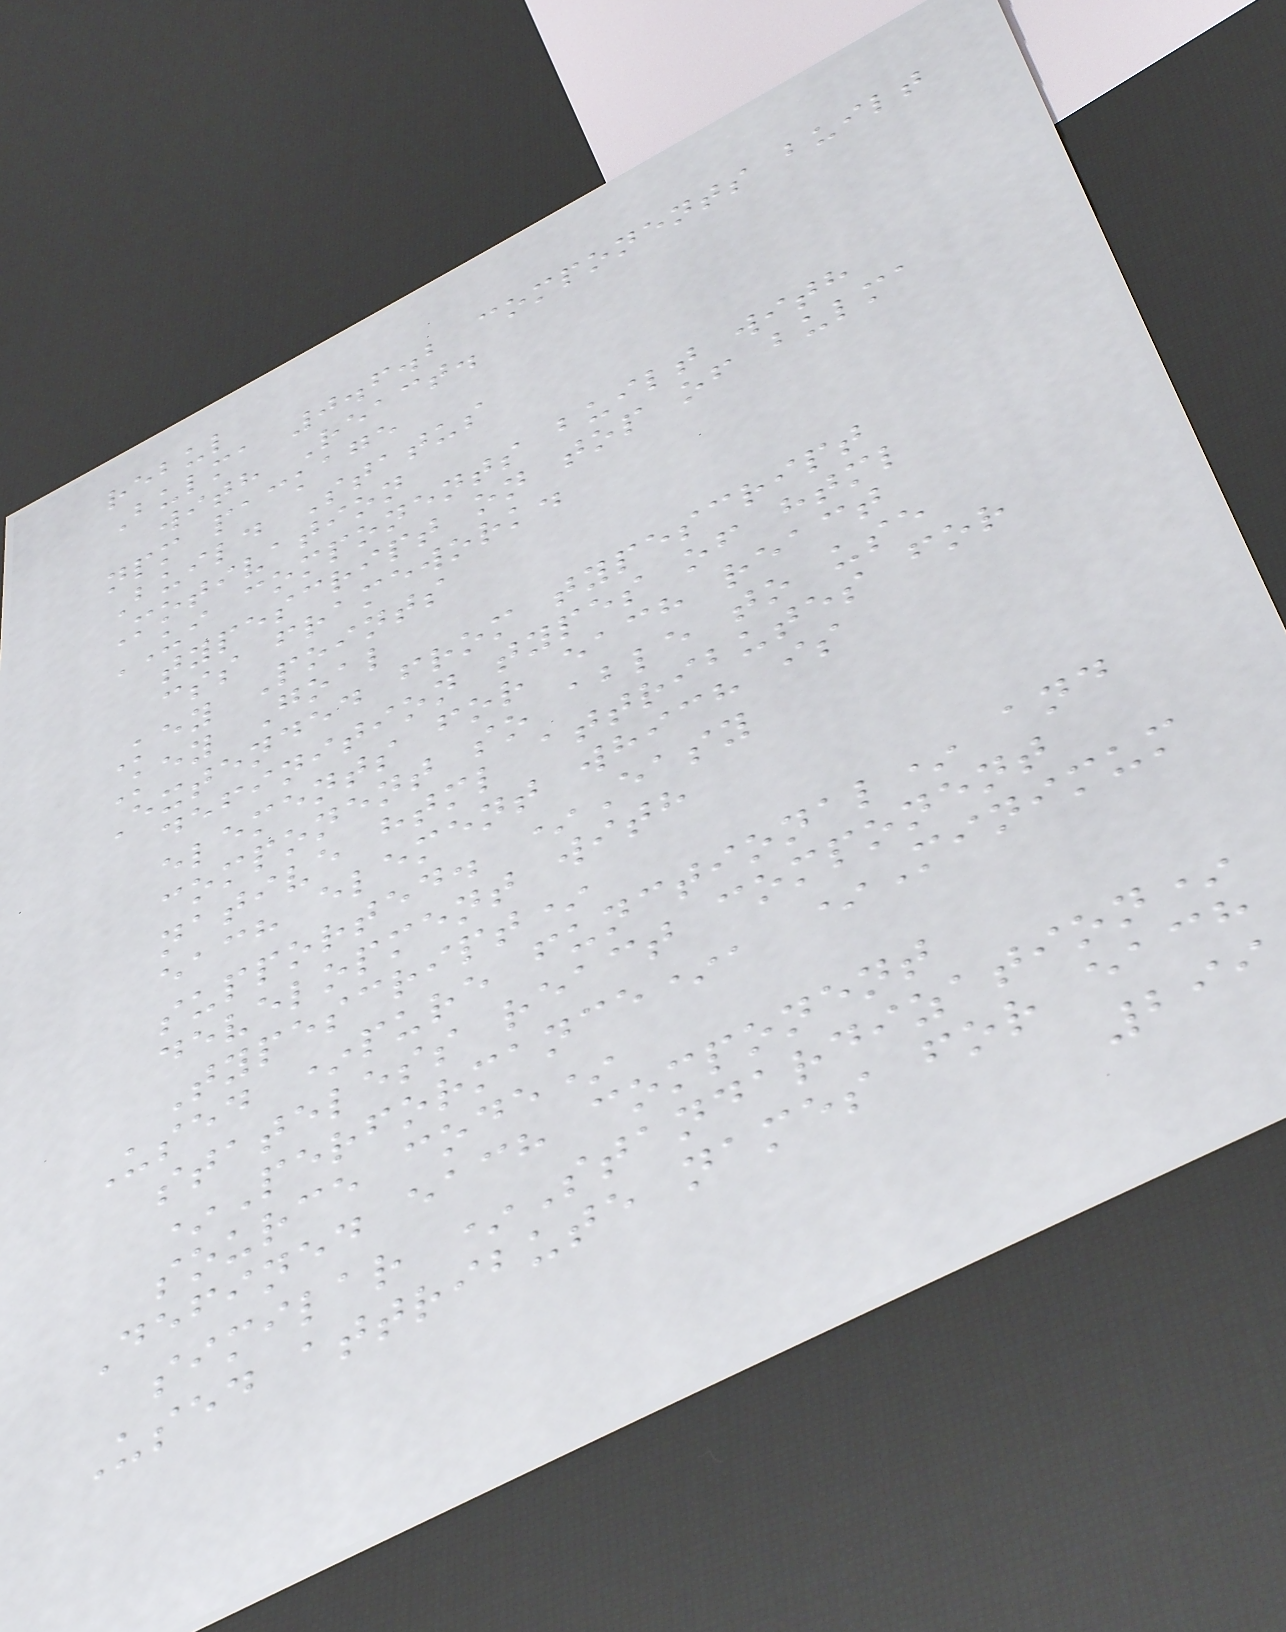rebul
Bulma 0.6.2 components built
with React.
npm package
Build Status
Motivation
UI components built with
typescript on top of bulma
css framework.
Key Points
Key Goal
Extended from typescript
definition types of html
elements for each react
component so able to use
native html attributes for
each element which is
supported. *Easy
development with
Typescript*
Used *pure functional* and
stateless react component
*Performance*, *Minimum
source code*
Defined each component
similar *Standardization*
Used attribute names for each
299
